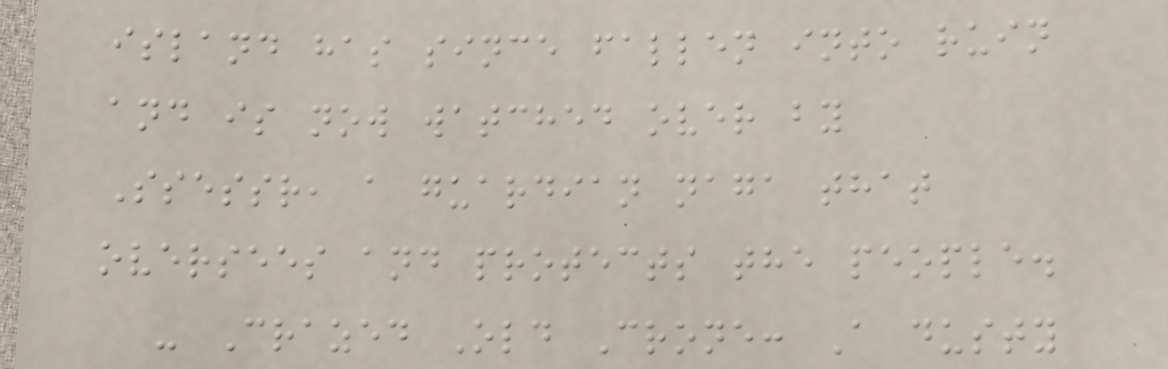island has since fallen into ruin
and is now watched over by
Ssessr, a guardian naga that
oversees and protects the people.
- Crazed Old Crone: A dusty
